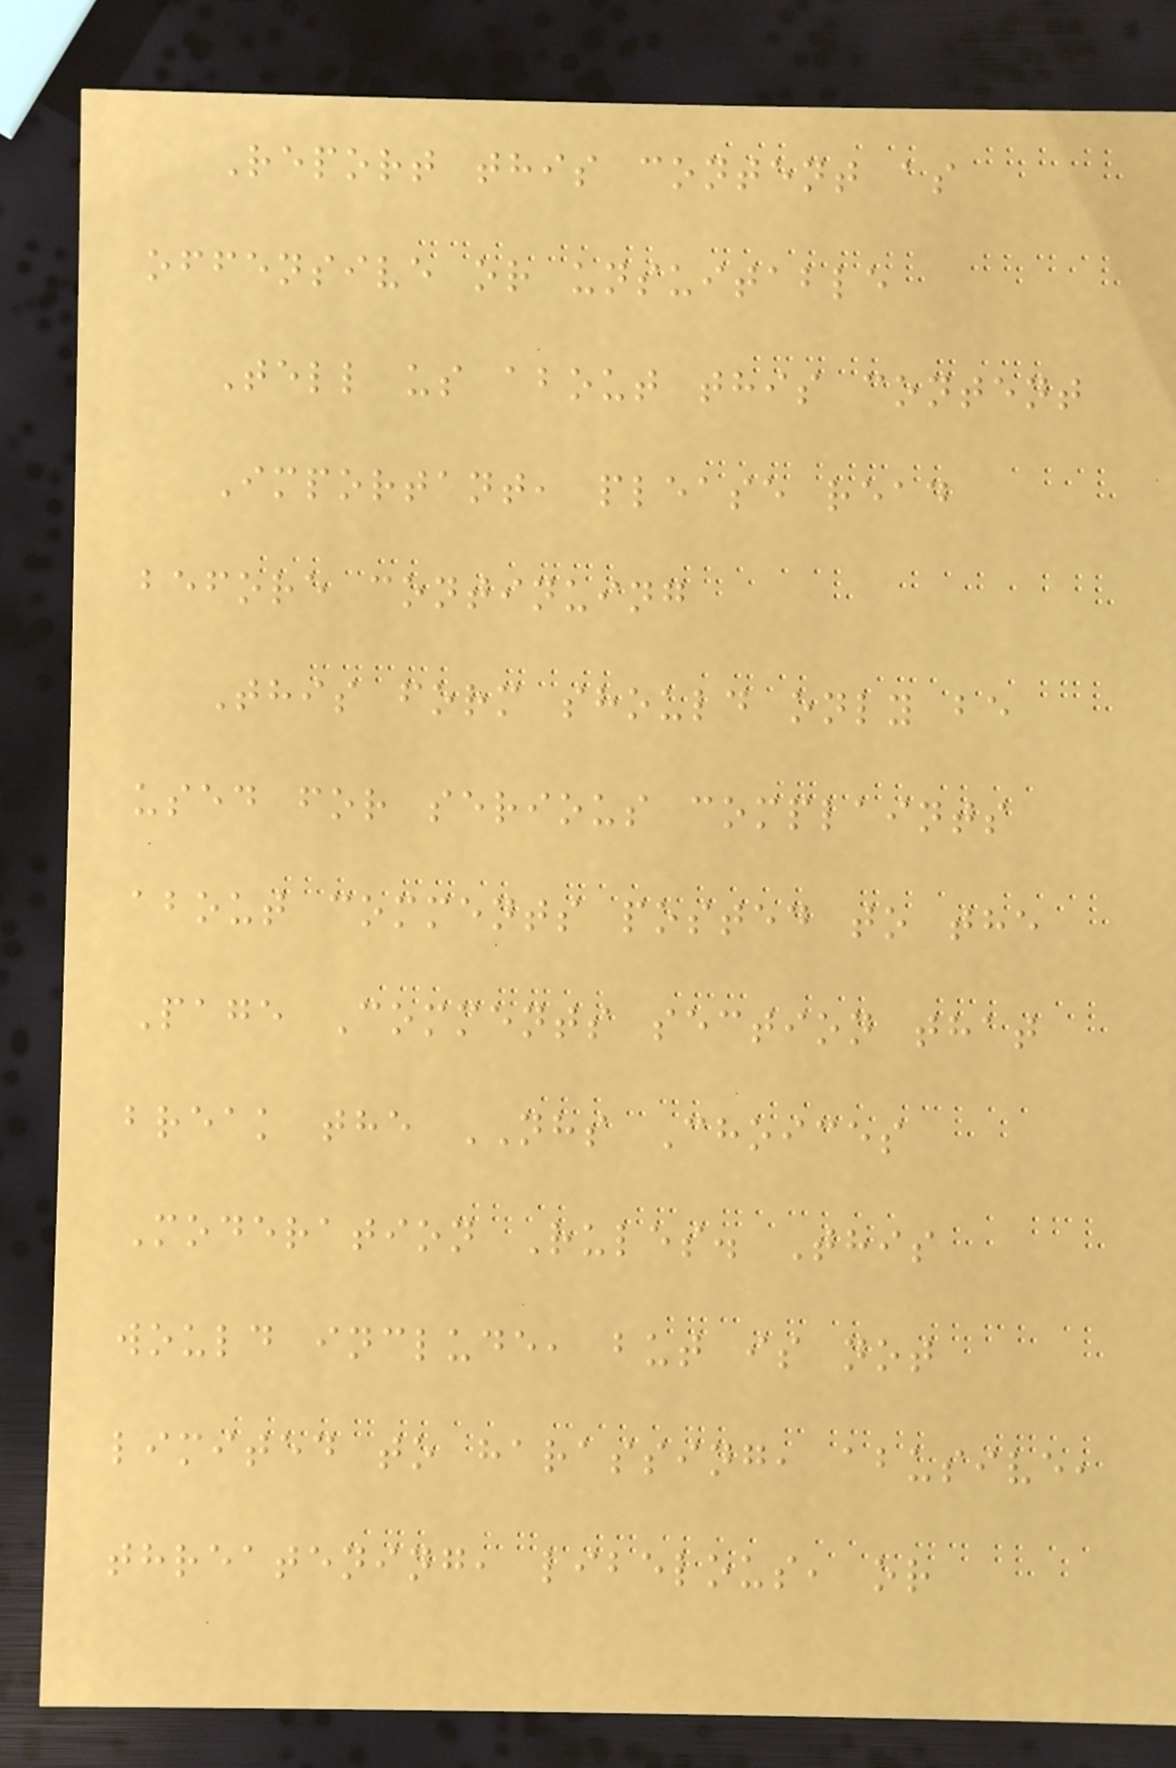Report this content as
offensive or unsuitable
Tell us about this content
Important, please read
before continuing
This form should only be
used for serious complaints
about comments posted to the
Page Comments section that
break the NHS Choices
Moderation Rules. This
would include, but is not
limited to harassing, abusive,
threatening, libelous, or
